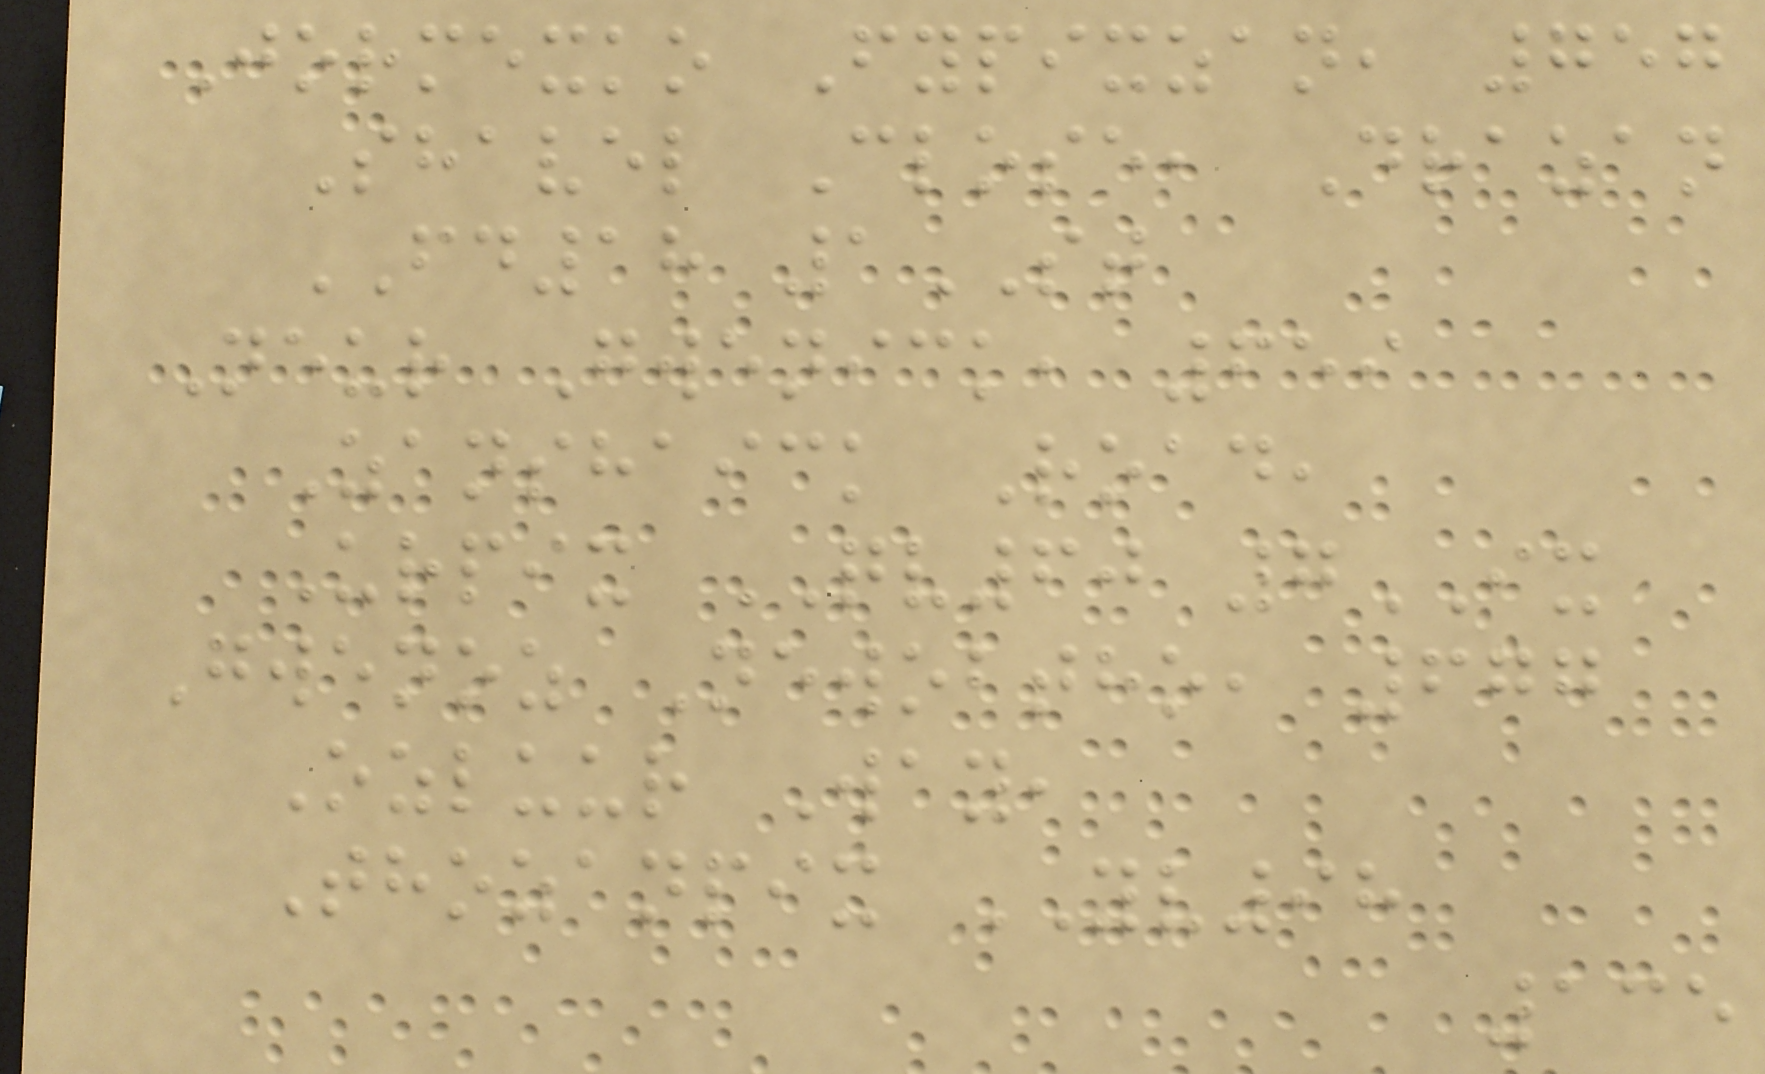Jormexko Fypixzan, 757
Shavel Close, Drazan
FD18 1ST
Neur Gwenick, 659
Zanshaick Road,
Urpix QV60 7IX
Gwenoz Newobtho, 677
Ozluur Way,
Thozanpix YV98
135
